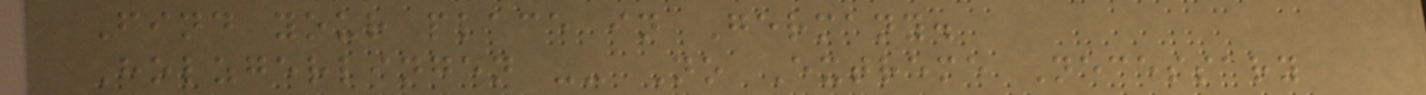Find your place in Germany.
Holzgerlingen -- No Extreme Necessary
